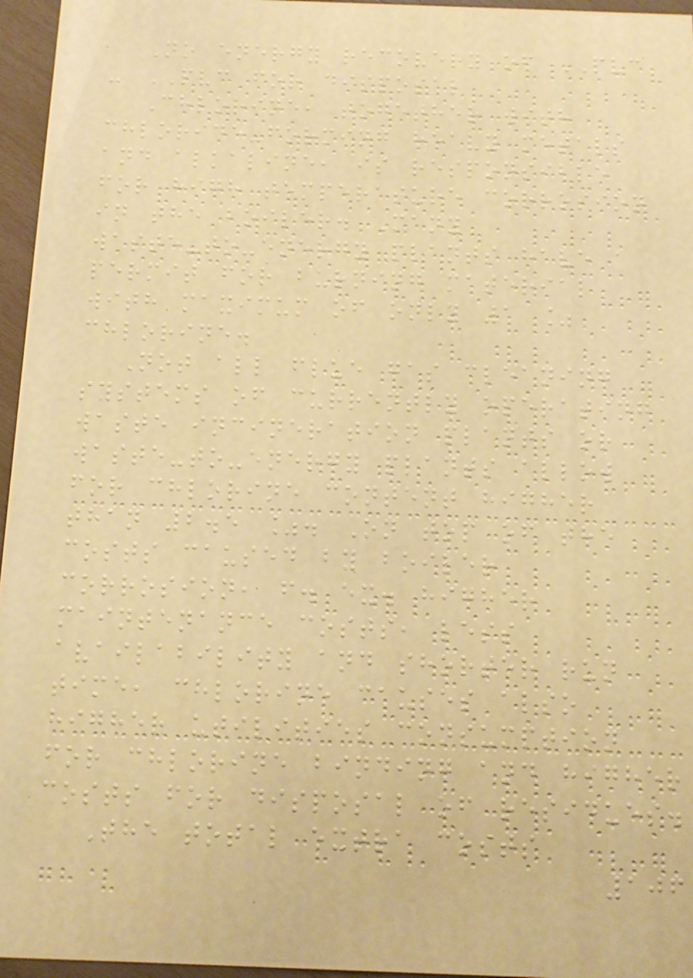No energy recovery of PVC
- PVC for disposal
Chlorine, together with
chloride-forming heavy metals
and alkaline, is responsible
for high temperature corrosion
in the boiler. Many
waste-to-energy plants have a
permit for burning material
with maximum of only 1 %
chlorine.
Not all flue gas cleaning
systems of currently operating
waste incineration plants or
waste-to-energy plants allow
for chlorine content higher
than 2.5 %. On top of the
costs caused by boiler
corrosion, f. ex. higher
maintenance costs, less
availability and shorter run
time, chlorine causes also
higher utilities consumption
for chlorine binding and higher
costs for disposal of residues.
The total extra costs
106
